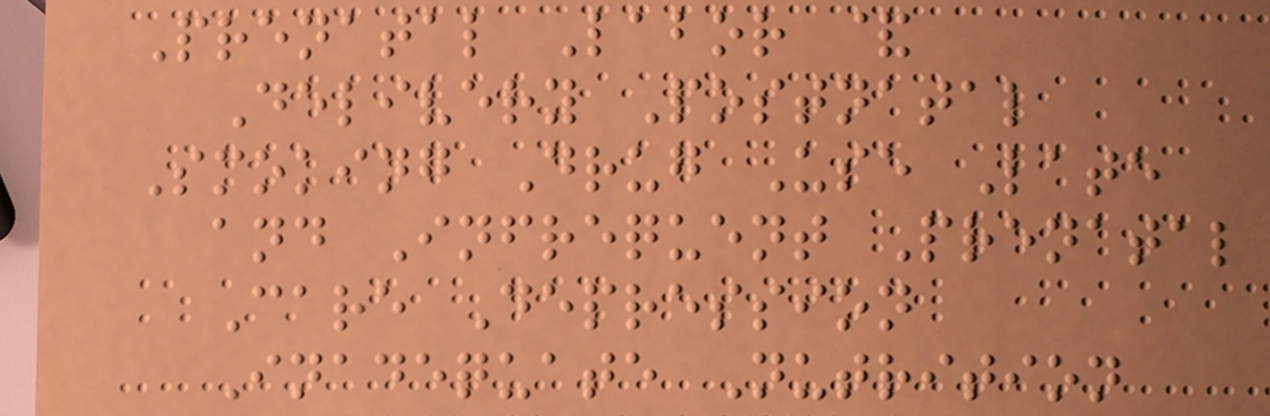Prenatal Labor &
Delivery Postnatal
Smoking Drug Use Late
and Infrequent Prenatal
Care Depression
Inadequate Nutrition
